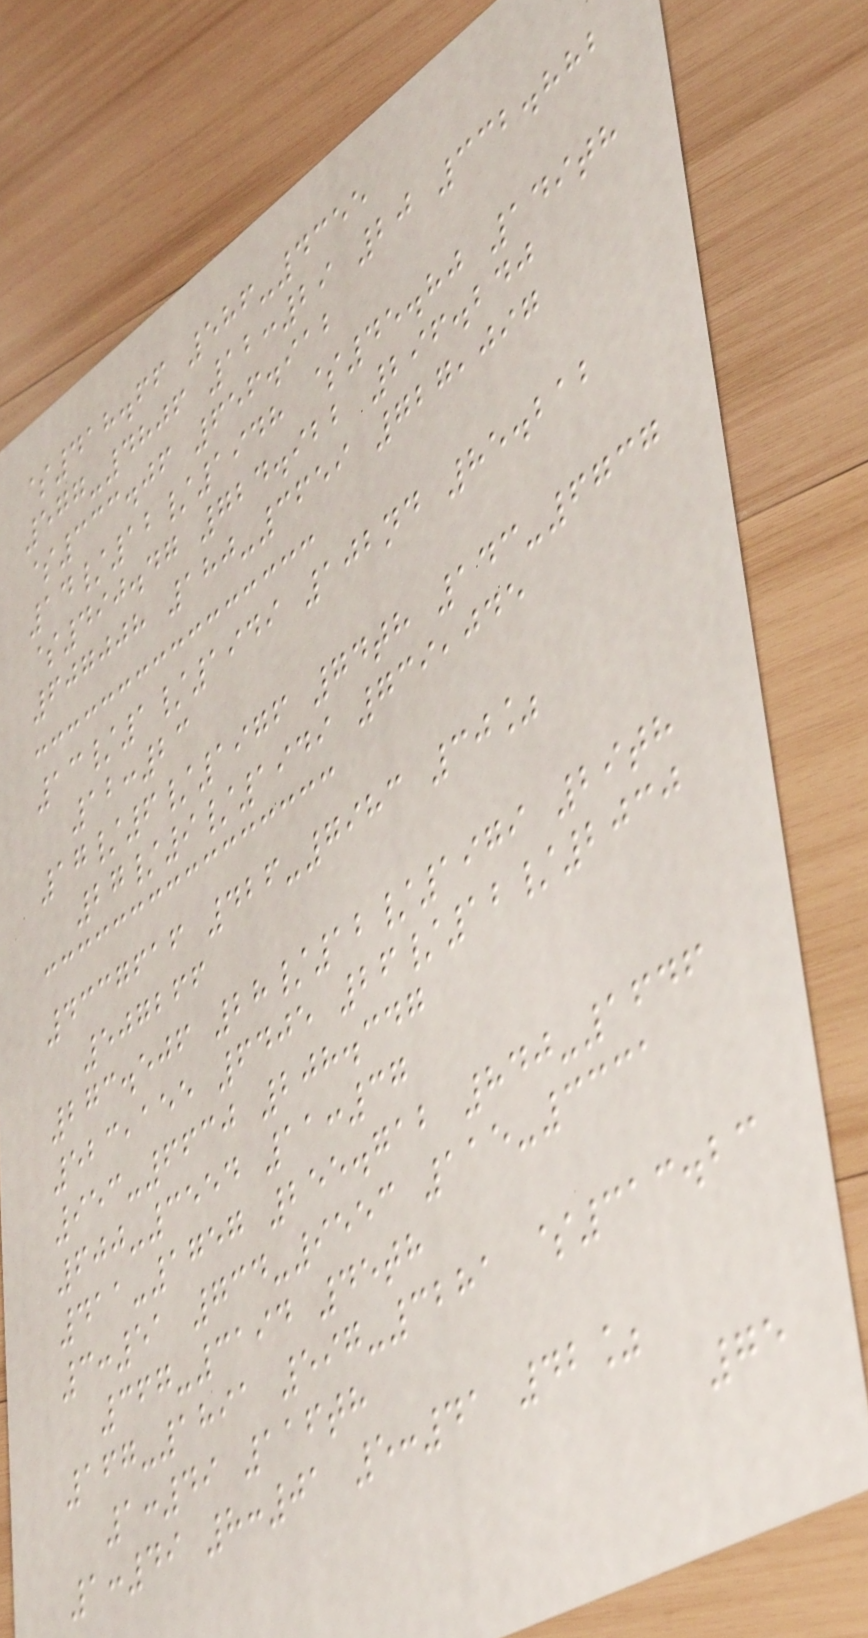$418.66 586-4355
577-4806 12:29 20 332.882
$333.06 656.912
14/12/1948 $45.80 149th
$490.47 724.922 296.240
607008 180-3659 727,097
13/1/1949 102nd 85.212
12:23
17/6/1976 74th 143-6737
27/9/1949 739,045
4337616 426-7983 30%
507266
273.506 28/12/1979 29th
523,155 6405 26/12/2030
953-6630 208.347
600-3554 11:37
411-1757 255.712 840-1646
3:51 734-9553 115-3331
367-3194 45th
167-1891 597-3281 $313.23
1:49 116th
1:49 8:01 5:41 42%
75
